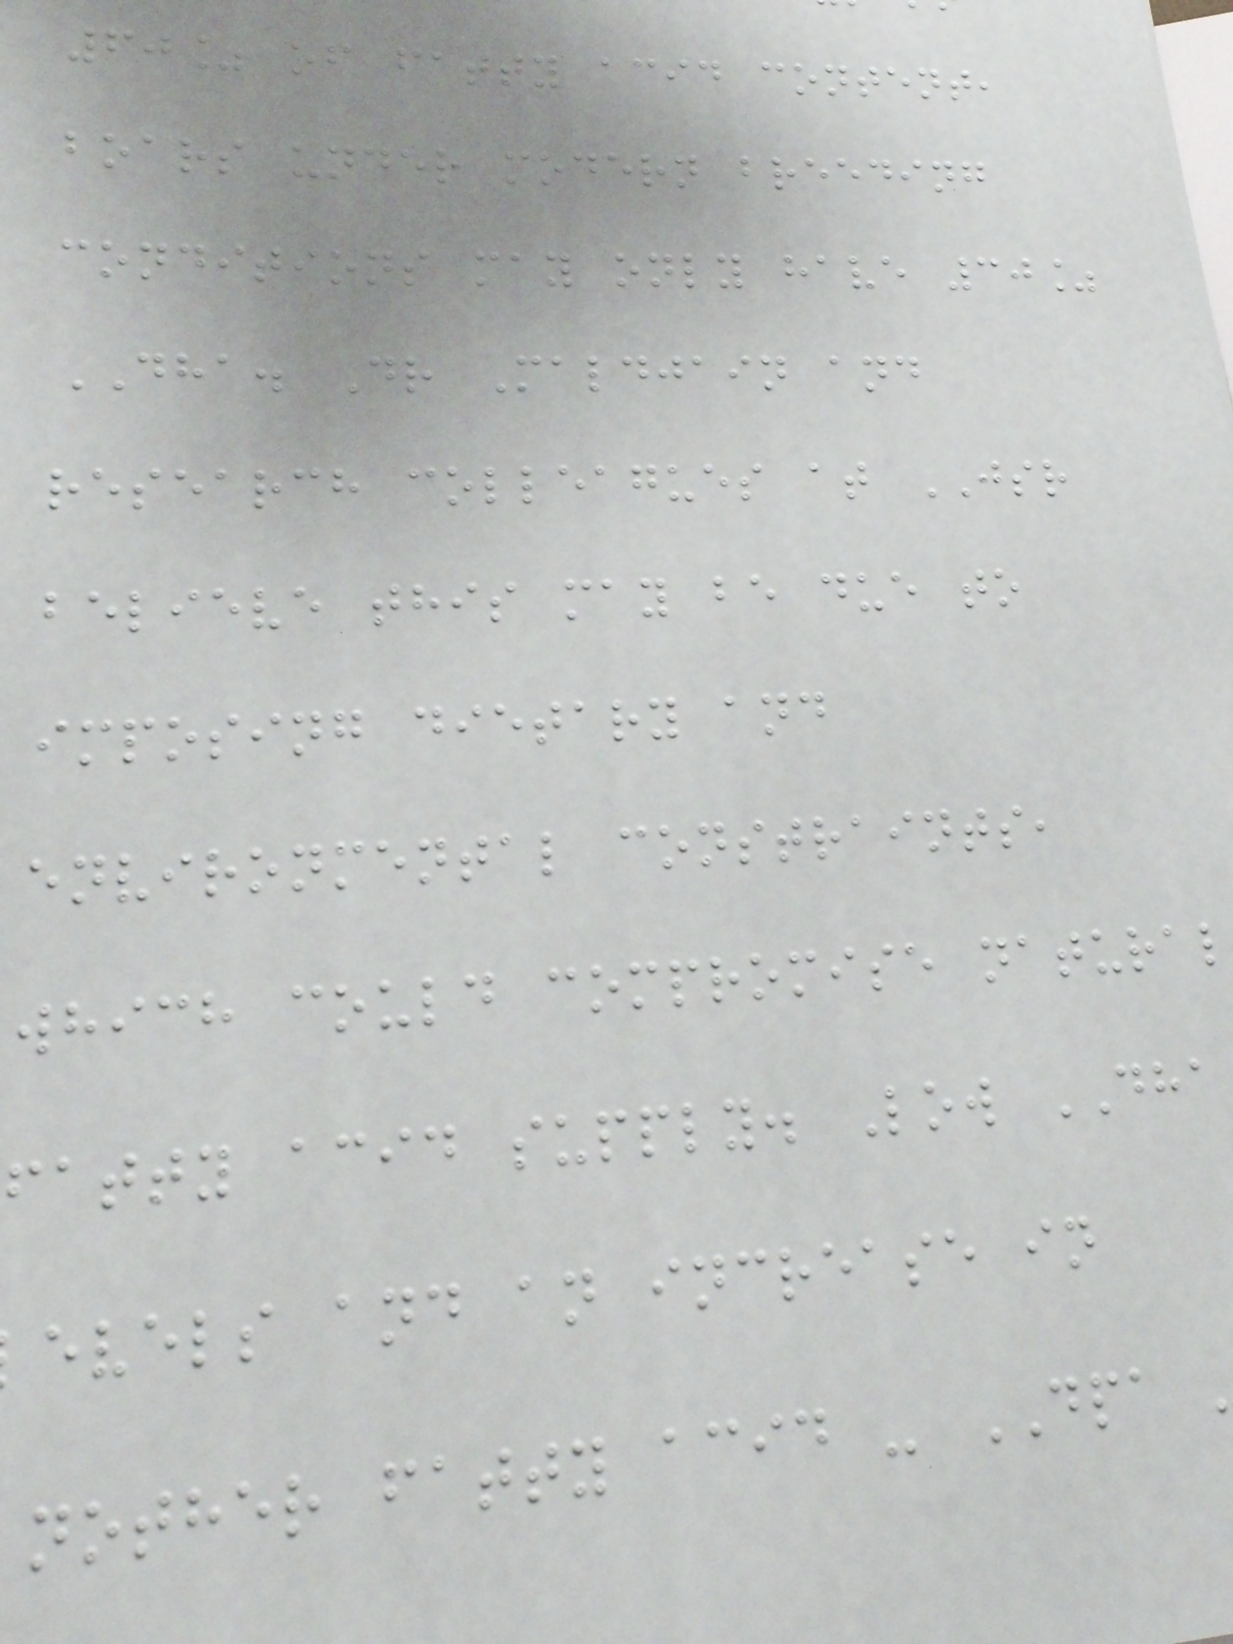60% of fatty acid content,
boars under modern breeding
conditions may only have 30%
DHA. Dr Maldjain and
research colleagues at JSR
believe this may be due to
imposing dietary and
environmental constraints,
which could compromise natural
fatty acid supply. Low DHA
evels and an increase in
nother fatty acid - DPA
